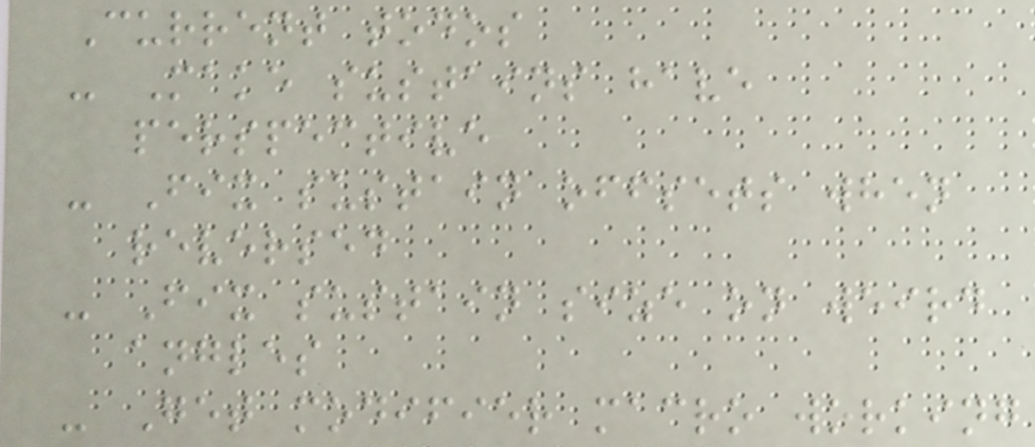Current todos
- Make sustains have
perspective
- Fix sustain offsets when
reversed
- Fix sustain size on weird
angles
- Get modifier macro working
